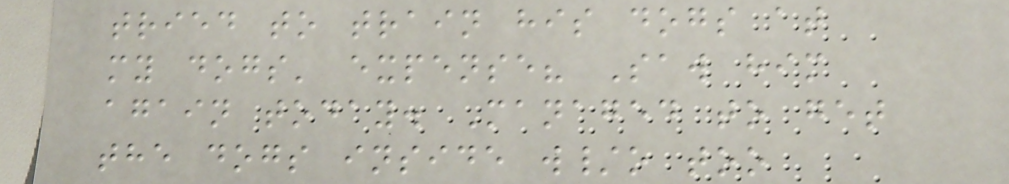tried to train his dogs at
my dogs' expense? Saw him
again today. Managed to get
the dogs inside w/o too
